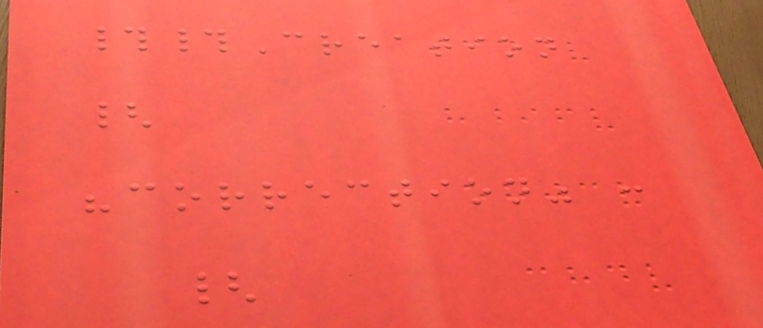##Creation
{
"correction" :
{
